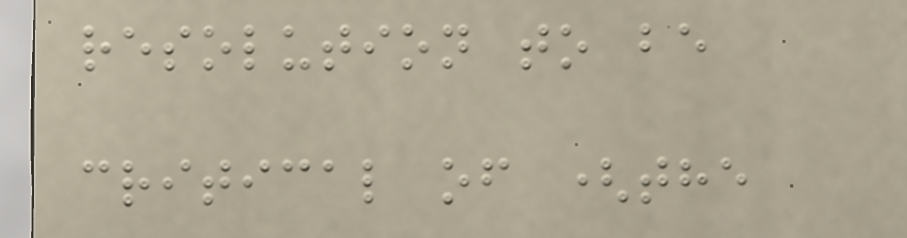resolution to be
critical of (the
